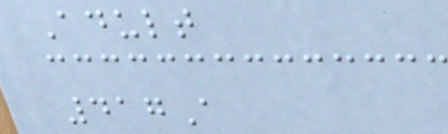Adult
417A
